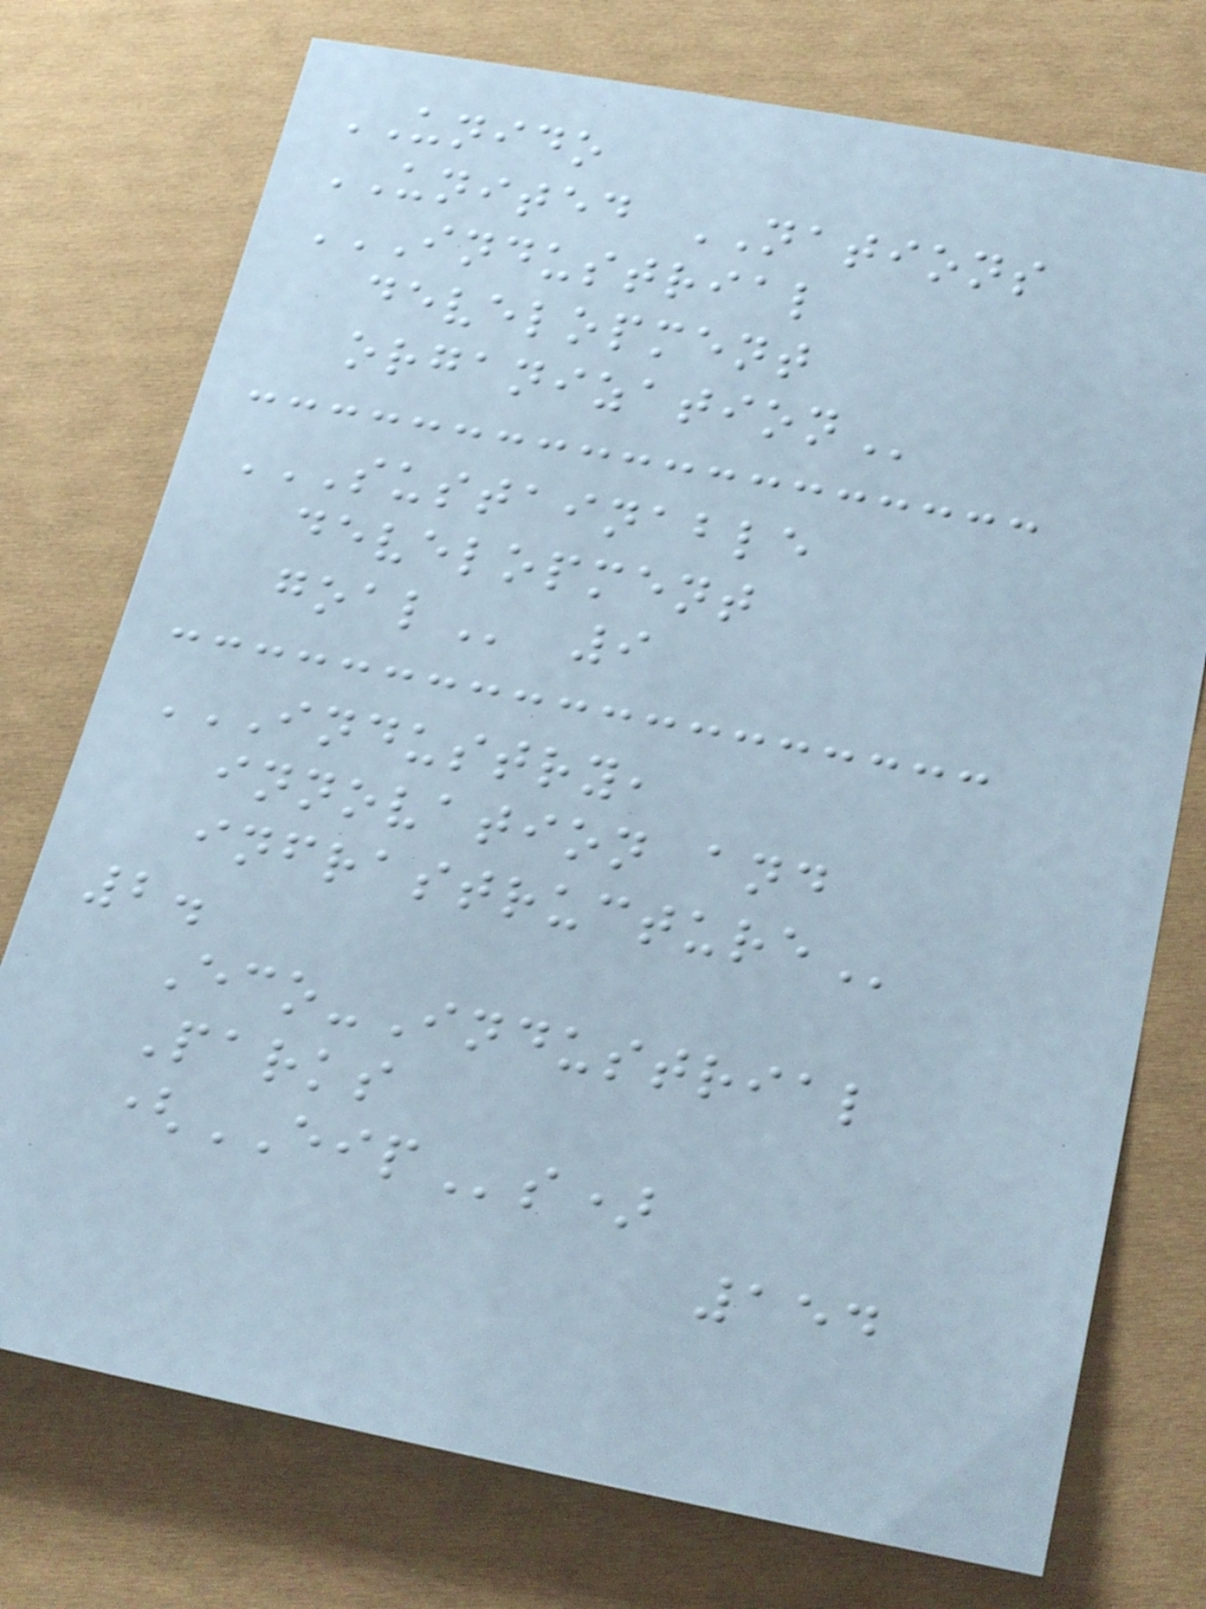UNIDO
UNITED NATIONS
INDUSTRIAL
DEVELOPMENT
ORGANIZATION
SUSTAINABLE
DEVELOPMENT
GOAL 9
INDUSTRY,
INNOVATION AND
INFRASTRUCTURE
2.
Eco-Industrial
Parks
(EIPs)
154
